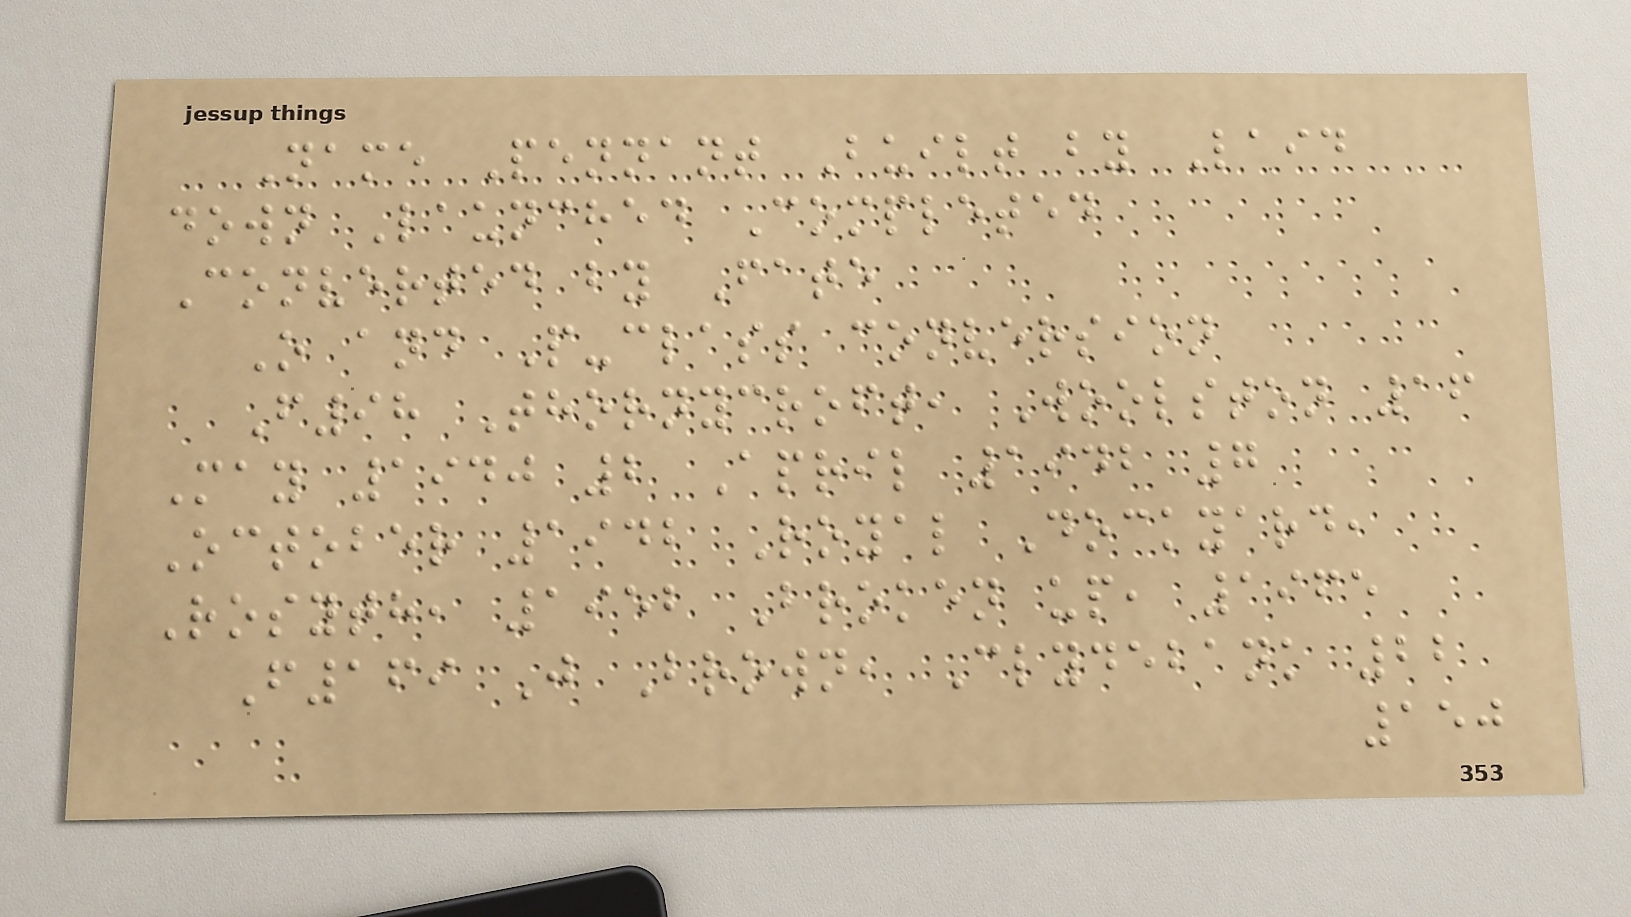Name Pennant Built by Laid
down Launched Completed
Converted by Fate
O and P-class conversion
F98 Thornycroft, Woolston 16
May 1940 2 April 1942 7
October 1942 Royal Dockyard,
Rosyth, 1952 Broken up, 1965
F169 J Brown, Clydebank 22
150
